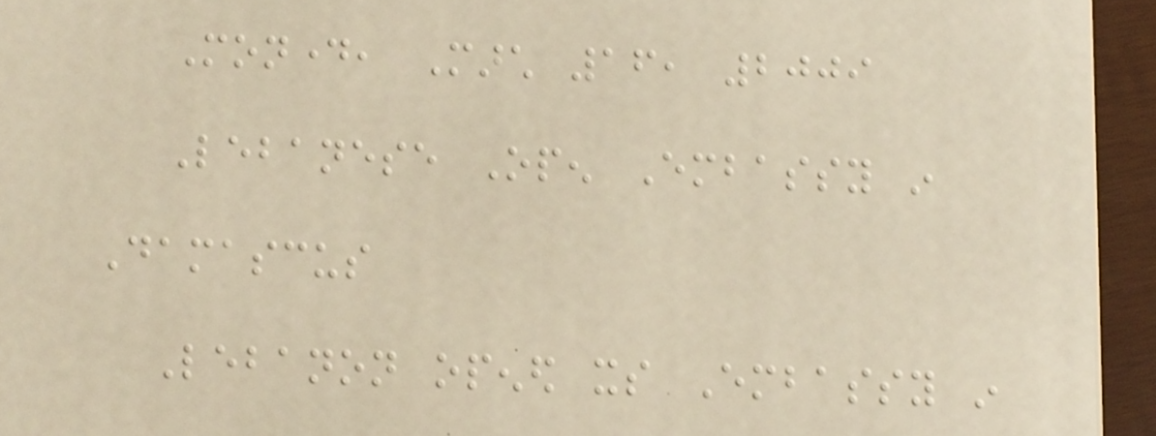Monday, March 16, 2009
Lebanese Open Embassy in
Damascus
Lebanon opened its Embassy in
